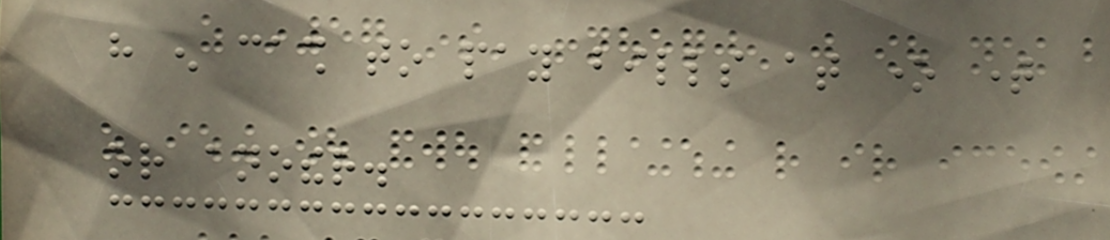have enough cash to pay bills at one time
or another.
